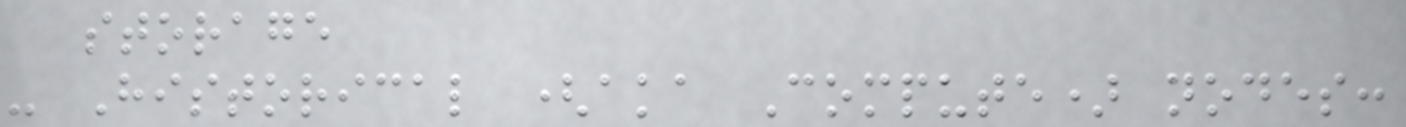storage
- Historical (aka Compute) nodes:
